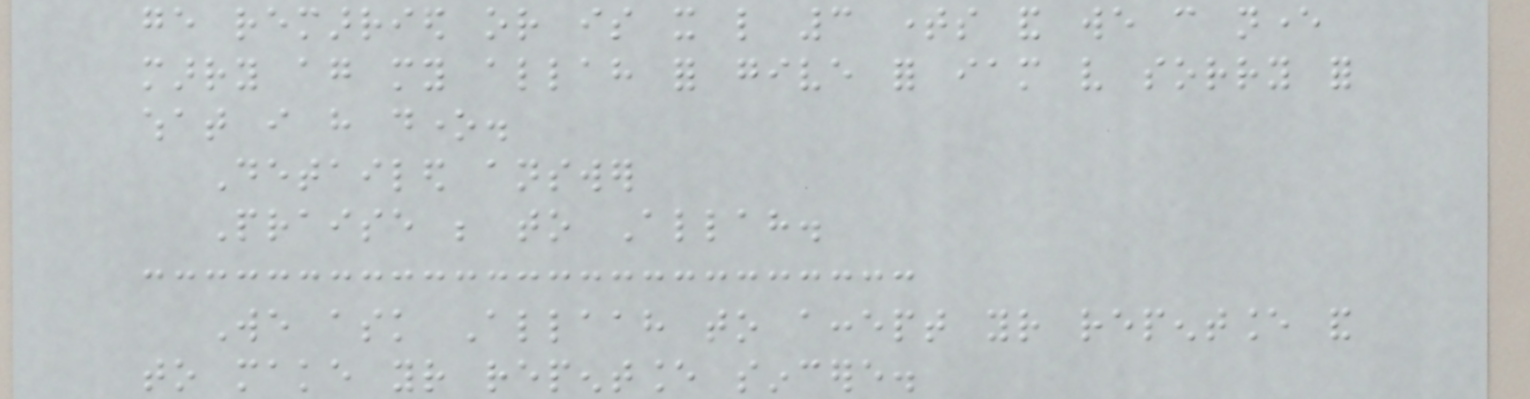ge remarried or is it like 3 times and we can never
marry again my allah for give for iam very sorry for
what i have done.
Detailed answer
Praise be to Allah.
We ask Allaah to accept your repentance and
to make your repentance sincere.
